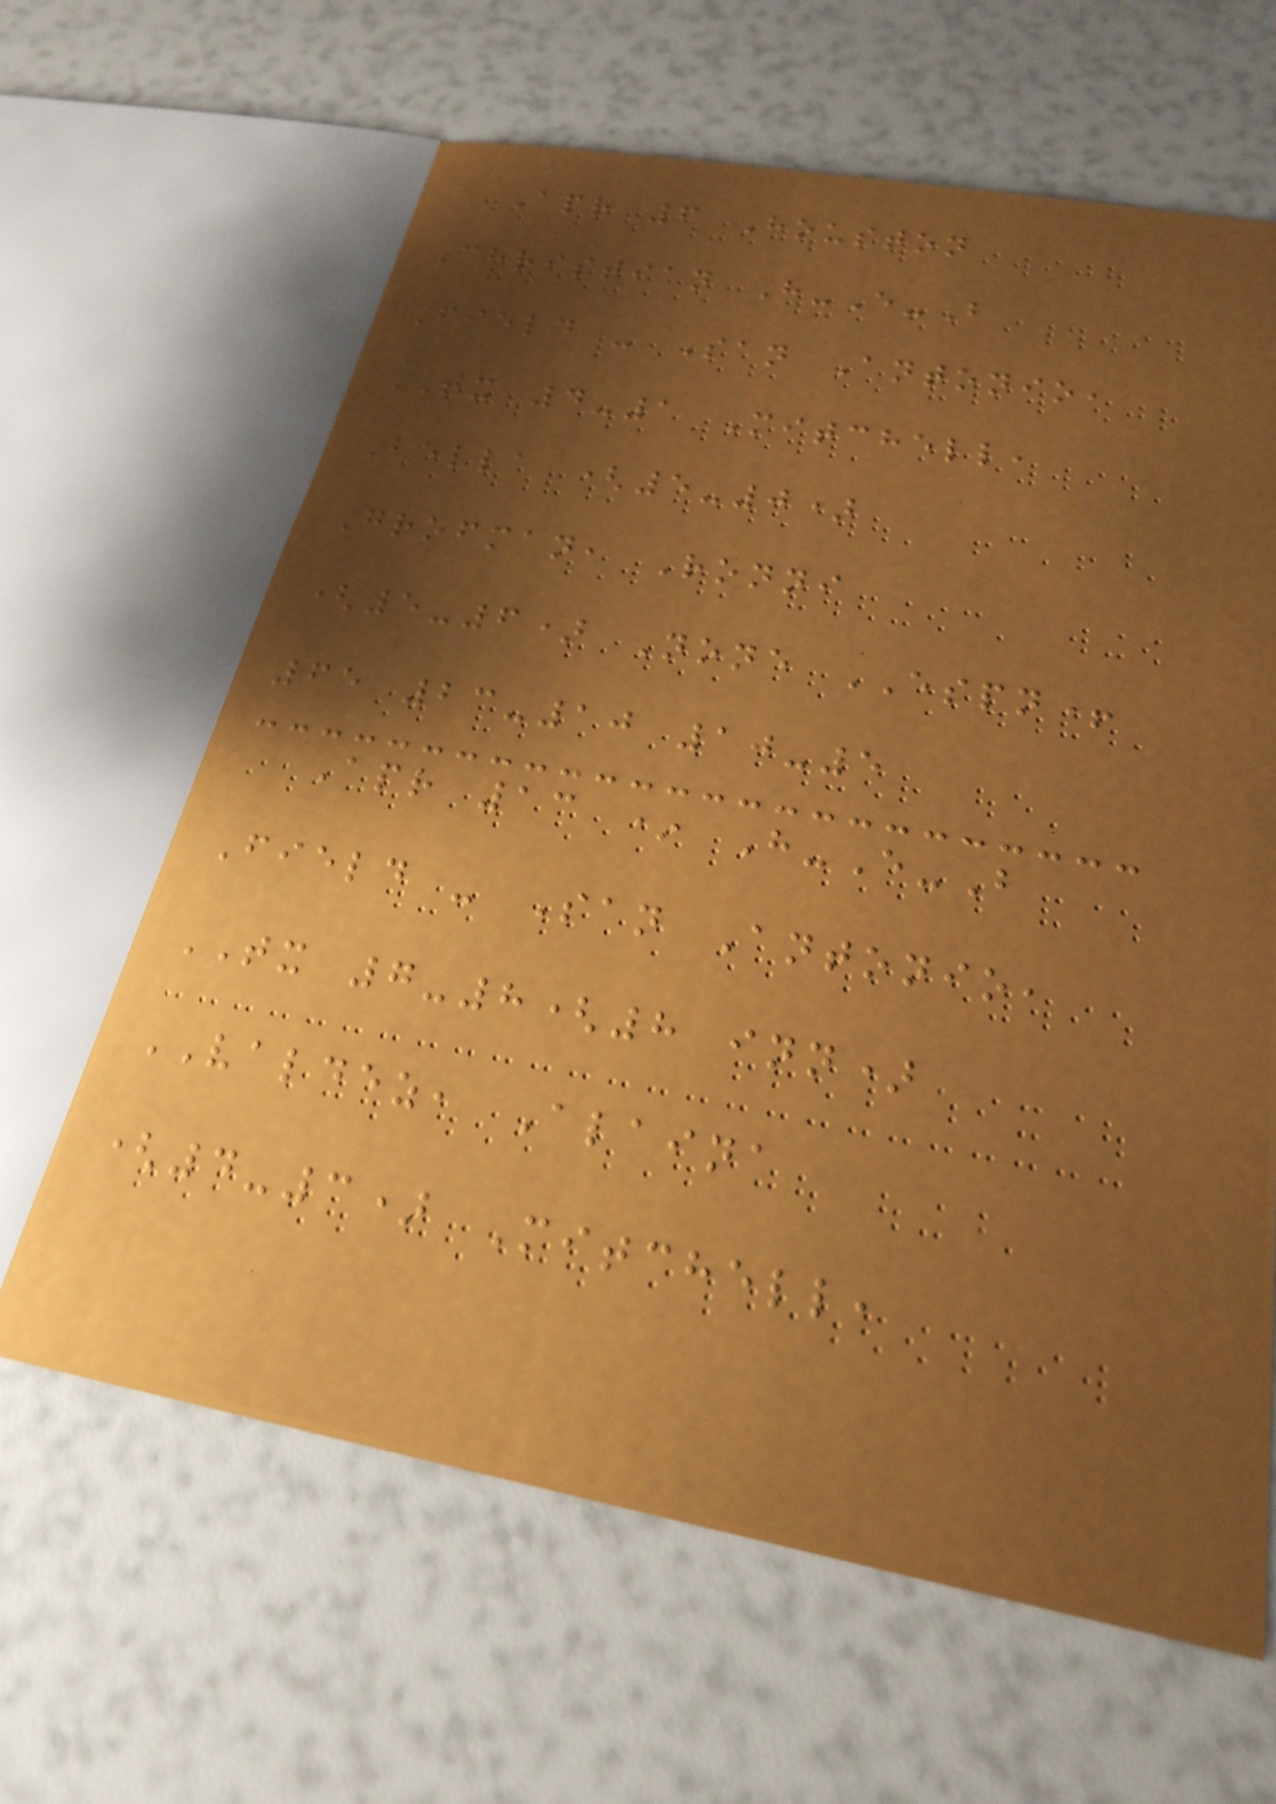Apr 6 Houston
Christian H-E-B
Field - San Antonio,
TX 4-1 Mitchell,
Bella (5-0)
Grofman, Ronni
(5-6) None ESPN+
65 23-10 10-5
Apr 13 * H-E-B
Field - San Antonio,
TX 7-8(8 inn)
VALDEZ, Alaina
(4-3) Mitchell,
